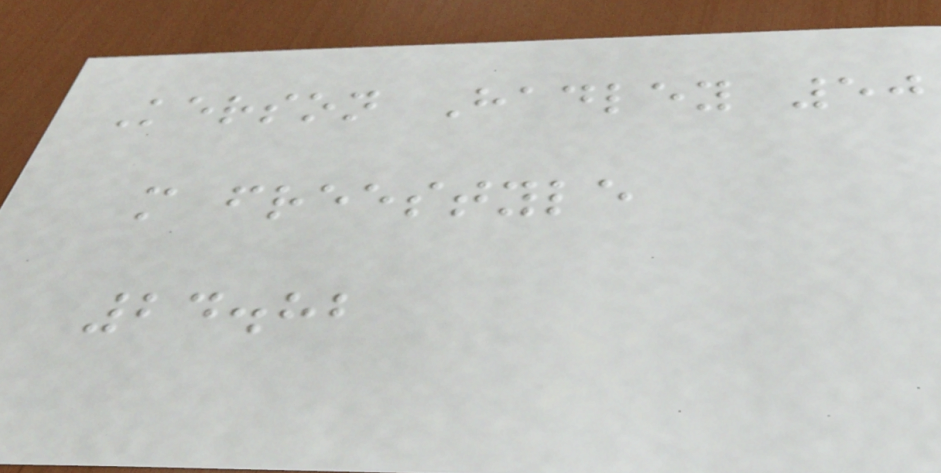Kerson Hadley 50
m freestyle
24.82
